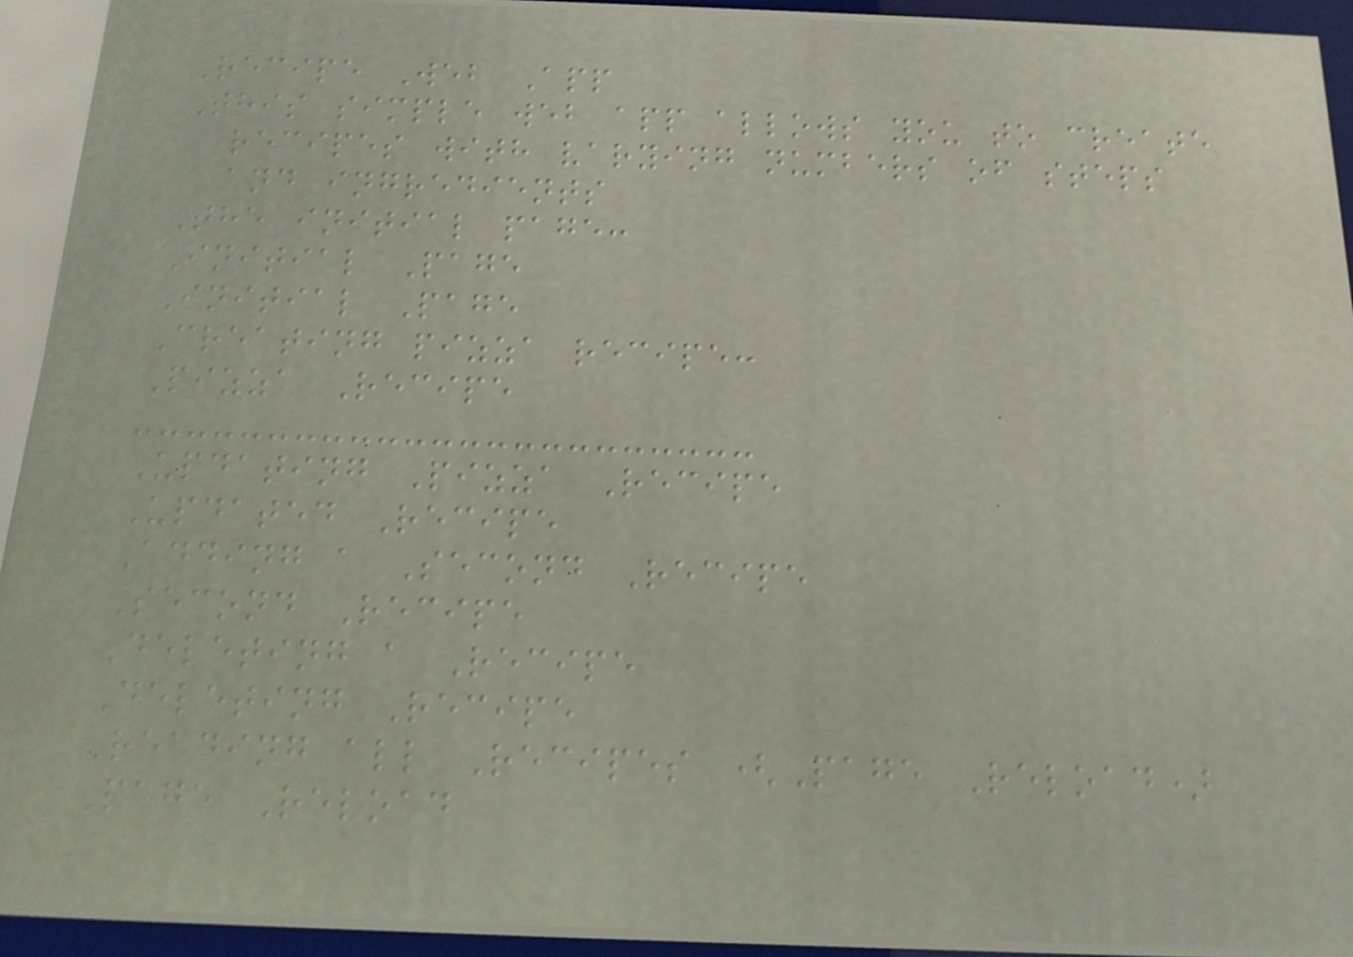Recipe Web App
This simple web app allows you to create
recipes with varying numbers of steps
and ingredients
The initial page:
Initial Page
Initial Page
Creating pizza recipe:
Pizza Recipe
Updating Pizza Recipe
Updated Recipe
Adding a Second Recipe
Second Recipe
Deleting a Recipe
Deleting Recipe
Reading all Recipes (Page Reload)
Page Reload
